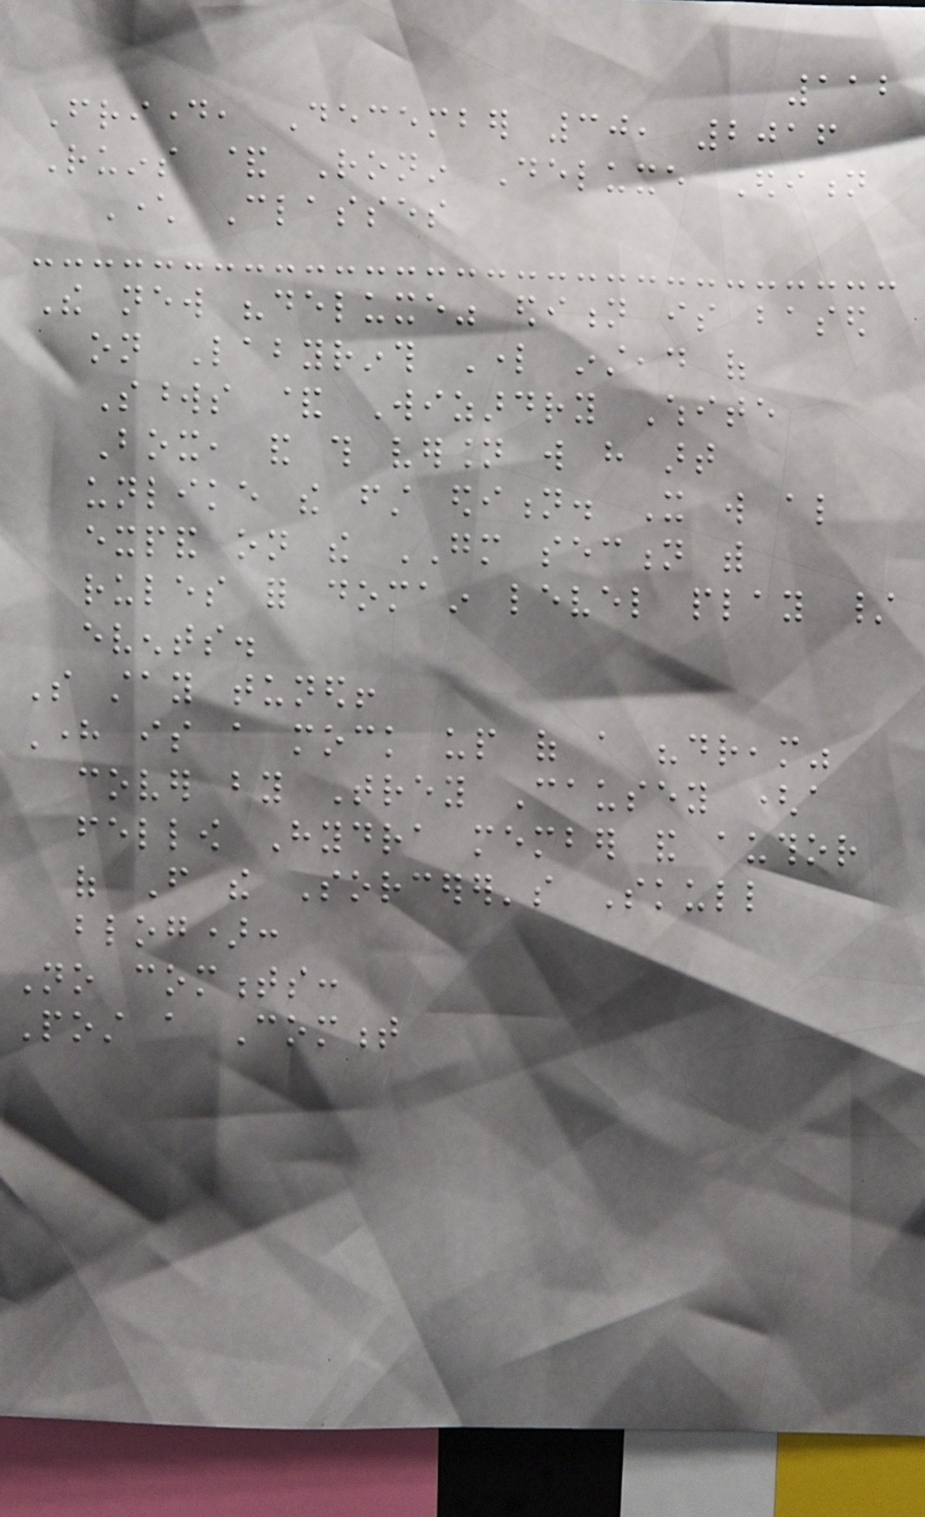112
Friday, December 30, 2016
Ruins & Ronin Deluxe Edition
Character Classes
The new "deluxe" edition is based
on Labyrinth Lord instead of
Swords & Wizardry White
Box, and this version will have art
unlike the first edition. It will also
expand on the GM section with
rules for domain level play /
events.
So stay tuned!
Here is a mock up of a "dream"
cover by Trey Causey (a
fellow Hydra member and author
of From the Sorcerer's Skull
blog):
No comments:
Post a Comment
